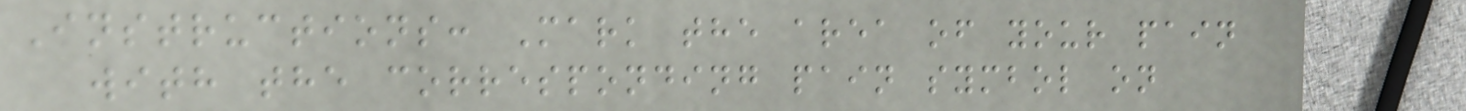Instructions: Mark the area of your pain
with the corresponding pain symbol on
